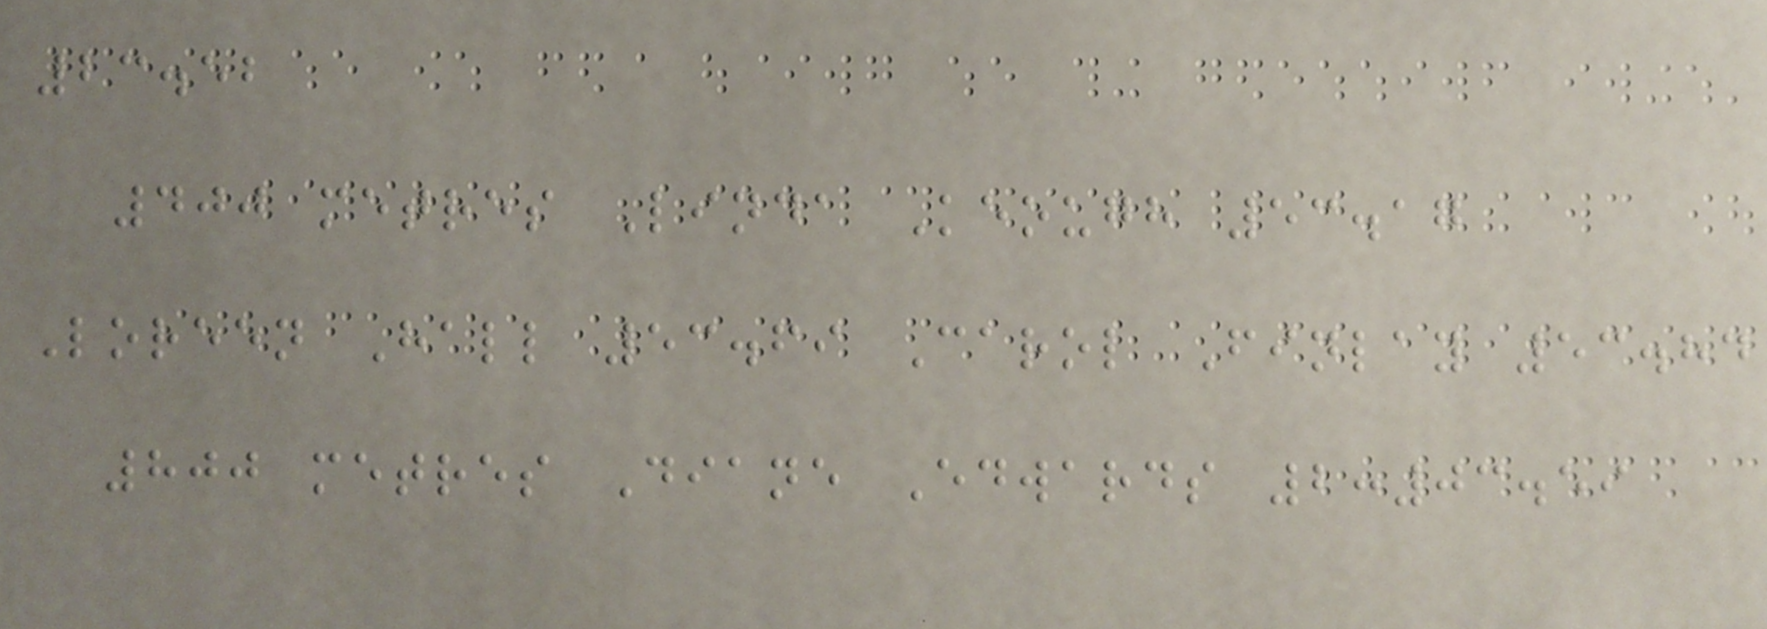23.52
400 metres Linda Keough 53.17
Loreen Hall 53.69 Carol Finlay 53.84
800 metres Diane Edwards 2:03.59
